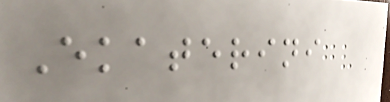Ekaterini
